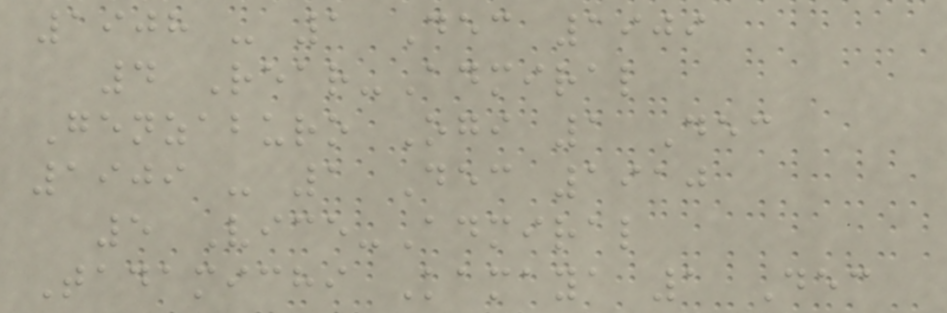1908 - 1 Dec 1909
4 Rear-Admiral
Genzaburo Ogi 1 Dec
1909 - 1 Dec 1910
5 Vice-Admiral
Tadamichi Kamaya 1 Dec
